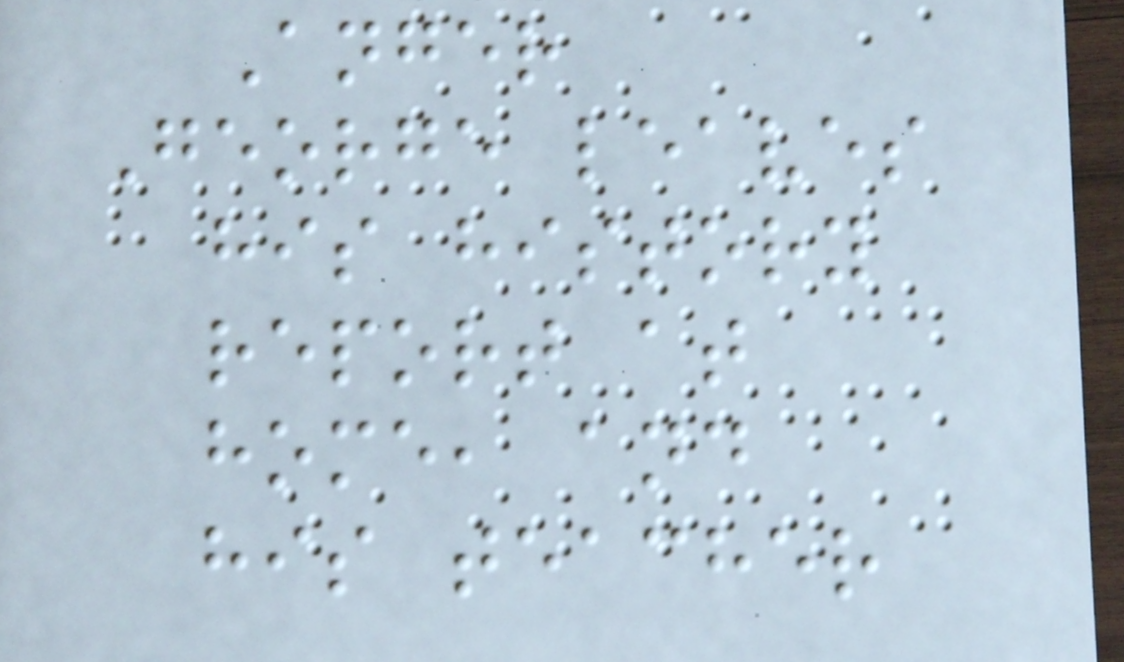Anger
George leaves
his history
report at
home, and
his teacher
